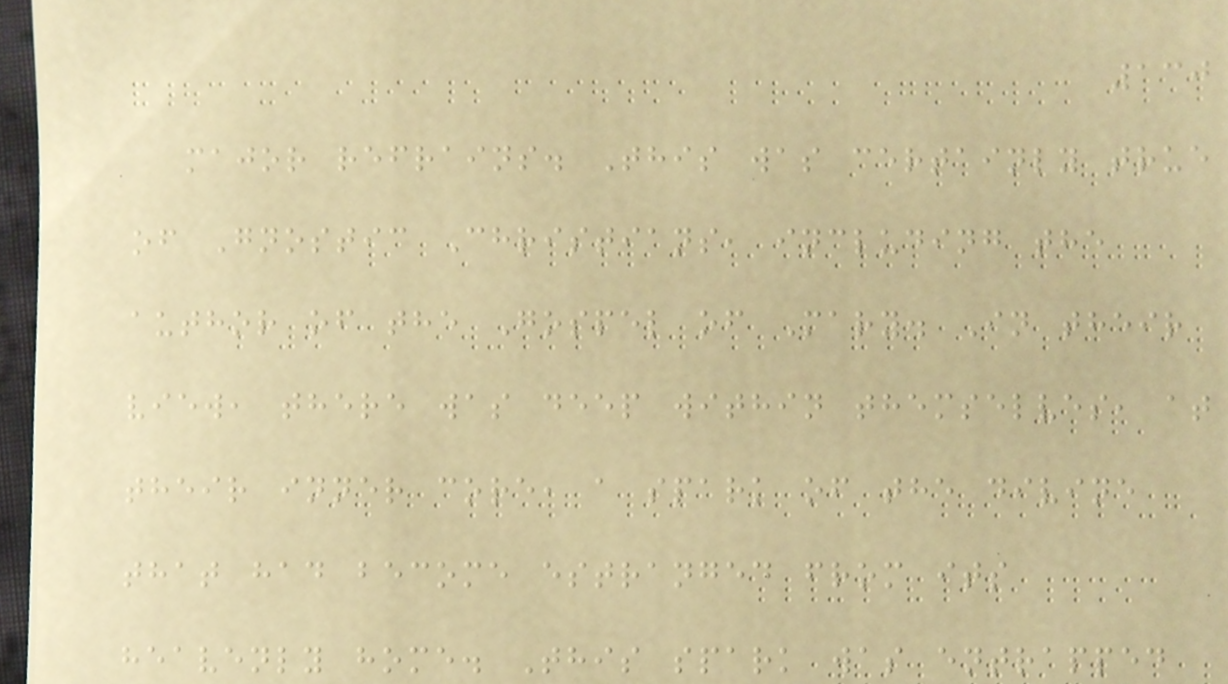130
major refrains. This was certainly true
of Gnostic Christians, including the
author of the Gospel of Mary. In their
view, there was deep within themselves, at
their inner core, a spark of the divine
that had become estranged from its
heavenly home. This spark was entrapped
